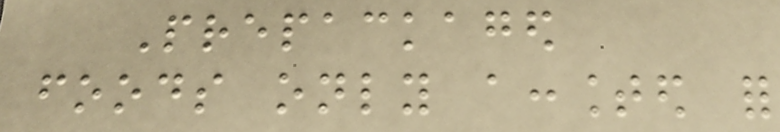Prepackaged
foods only accounted for
